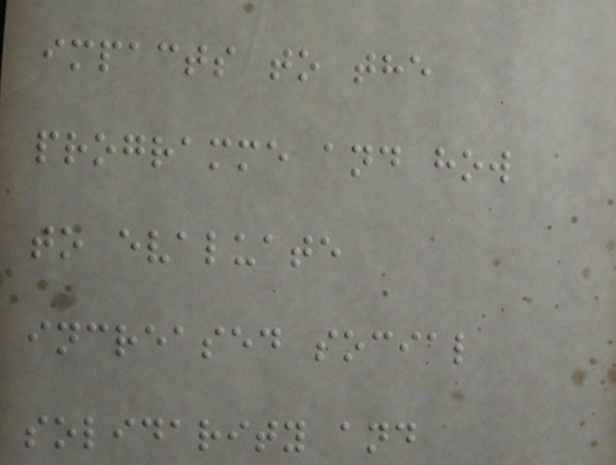impacts to the
programme and how
to evaluate
increased social
solidarity and
